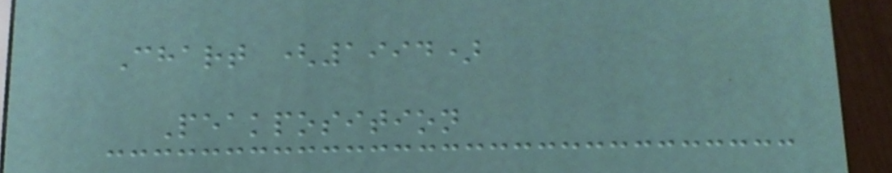Chart (1994)
Peakposition
